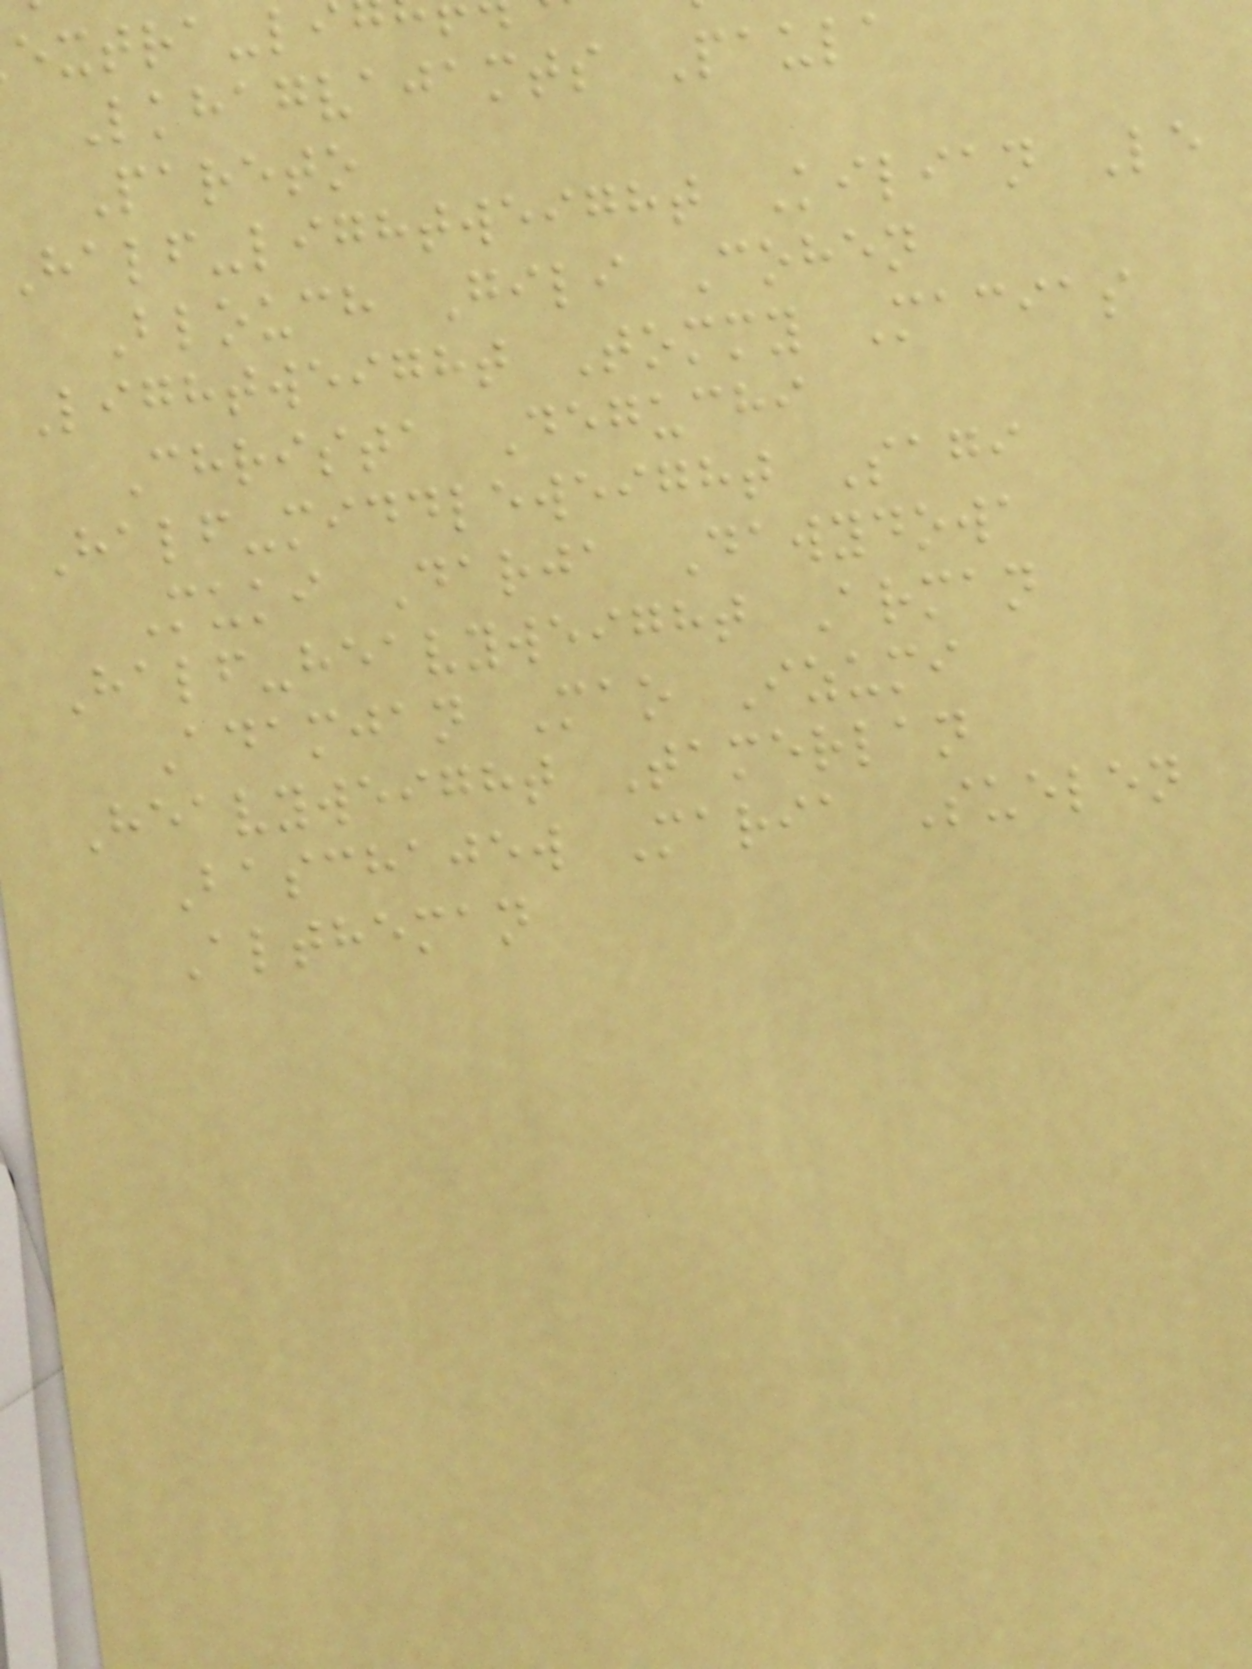Lkhagvajamts Paula
Pareto
half-lightweight Kilian Le
Blouch Gili Cohen
Lightweight Tommy Macias
Christa Deguchi
Half-middleweight Sagi
Muki Darja Dawydowa
Half-heavyweight Arman
Adamjan Mao Izumi
Heavyweight Tamerlan
Baschajew Maria Suelen
Altheman
